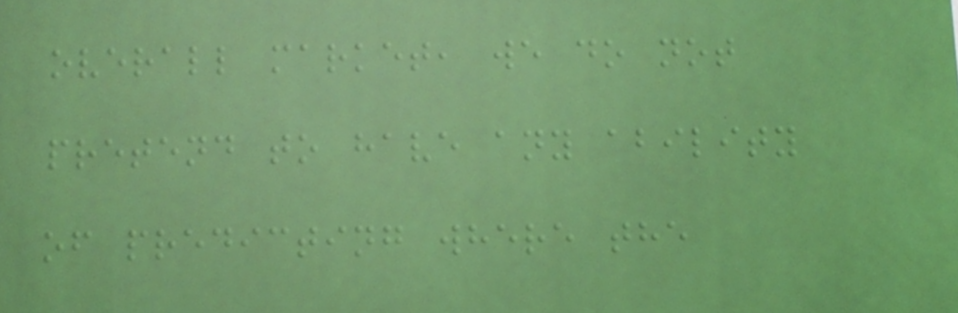overall market, we do not
pretend to have any ability
of predicting where the
